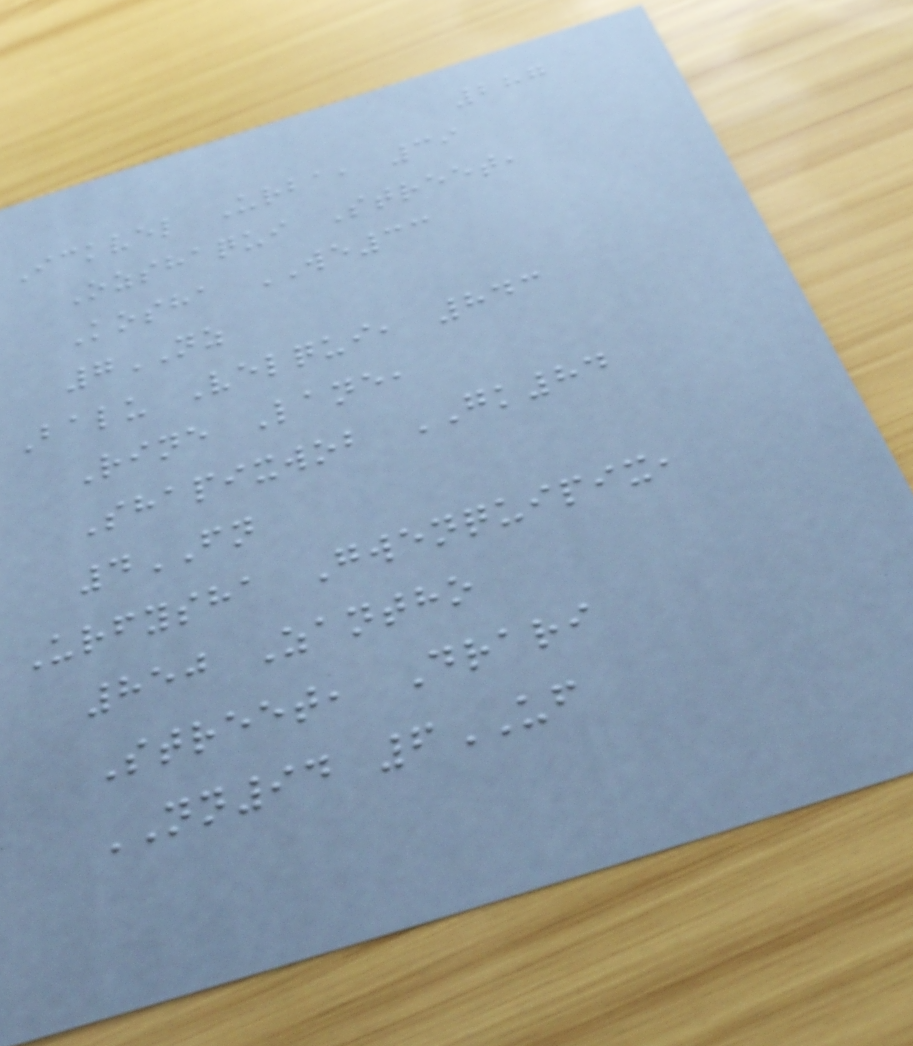287
Ickvel Urba, 39
Ozshaqui Street,
Kosha WE33
7NZ
Balu Velqui, 843
Rine Lane,
Shapixwob GK84
4FN
Urfysha Gwenquipix,
850 Zantho
Street, Drari
NN94 6UF
